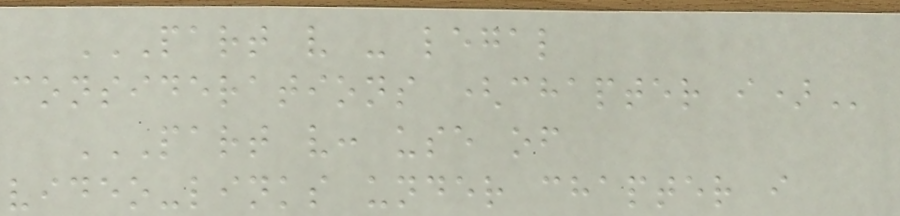PART V - LEGAL
CONSIDERATIONS (CHAPTER I)
PART V: USE OF
VIDEO-LINKS UNDER CHAPTER I
